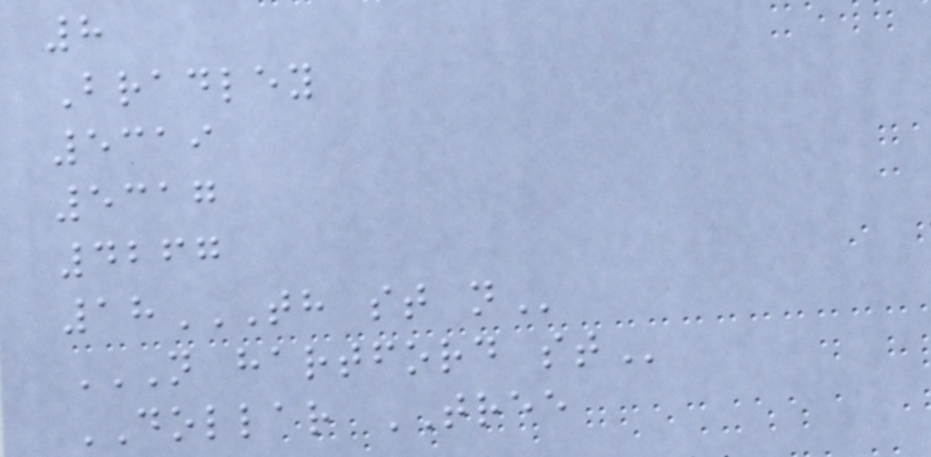8
Bradley
5319
5317
4267
18TH ST N
N HARTFORD ST
DOLLAR TREE
